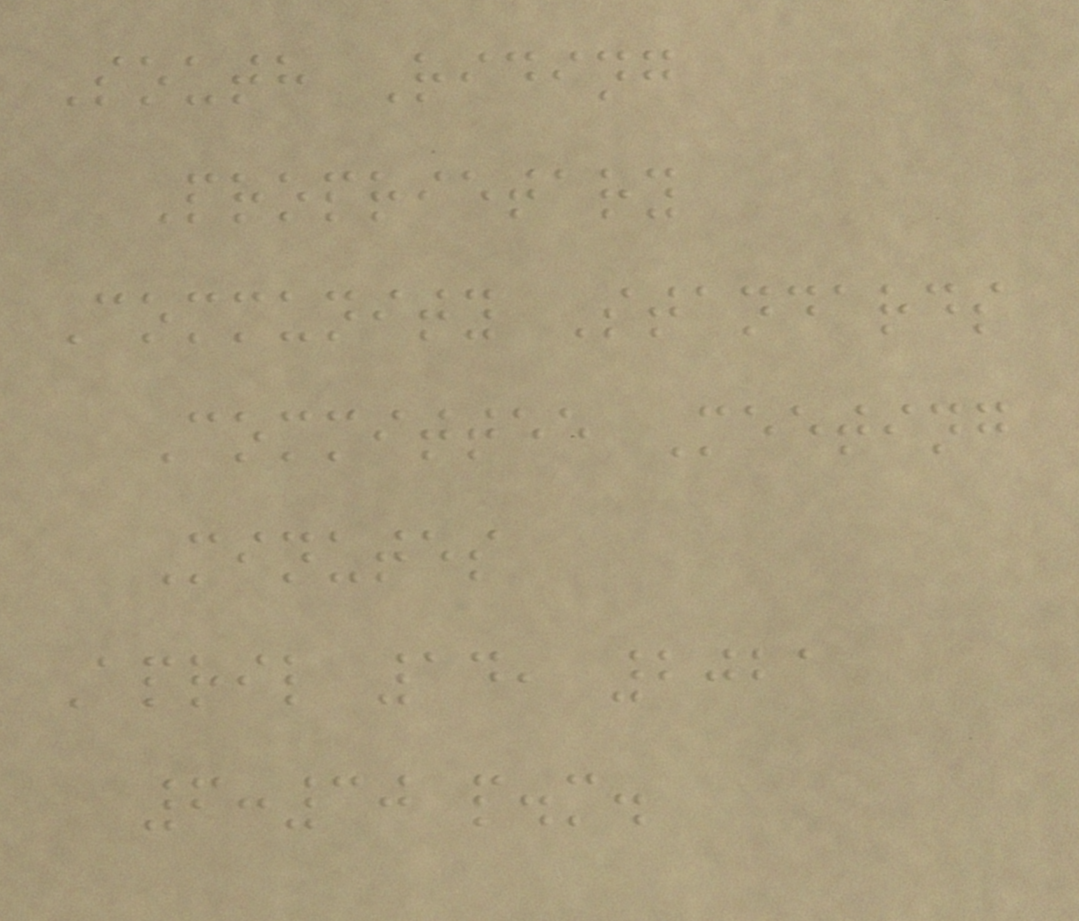South Riding
Proprietary
Community Standards
Committee Meeting
Minutes
April 14, 2021
6:30 p.m.
